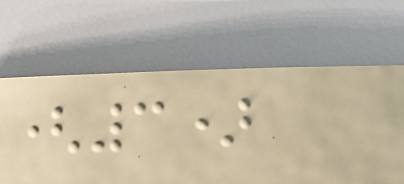(3)
